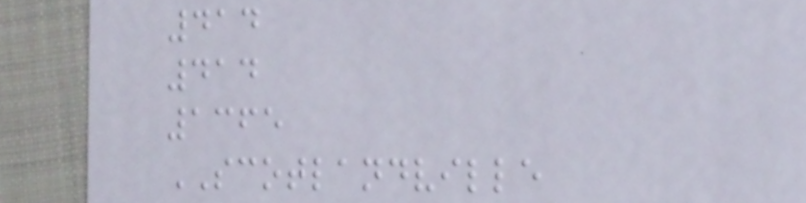414
414
1365
SCOTLANDVILLE
